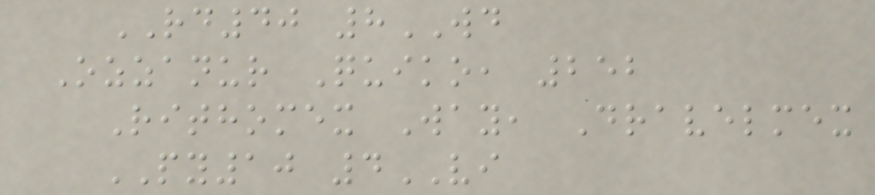RD40 8WD
Ozzanur Quiko, 252
Rithomex Way, Dravelmex
PY10 4VI
